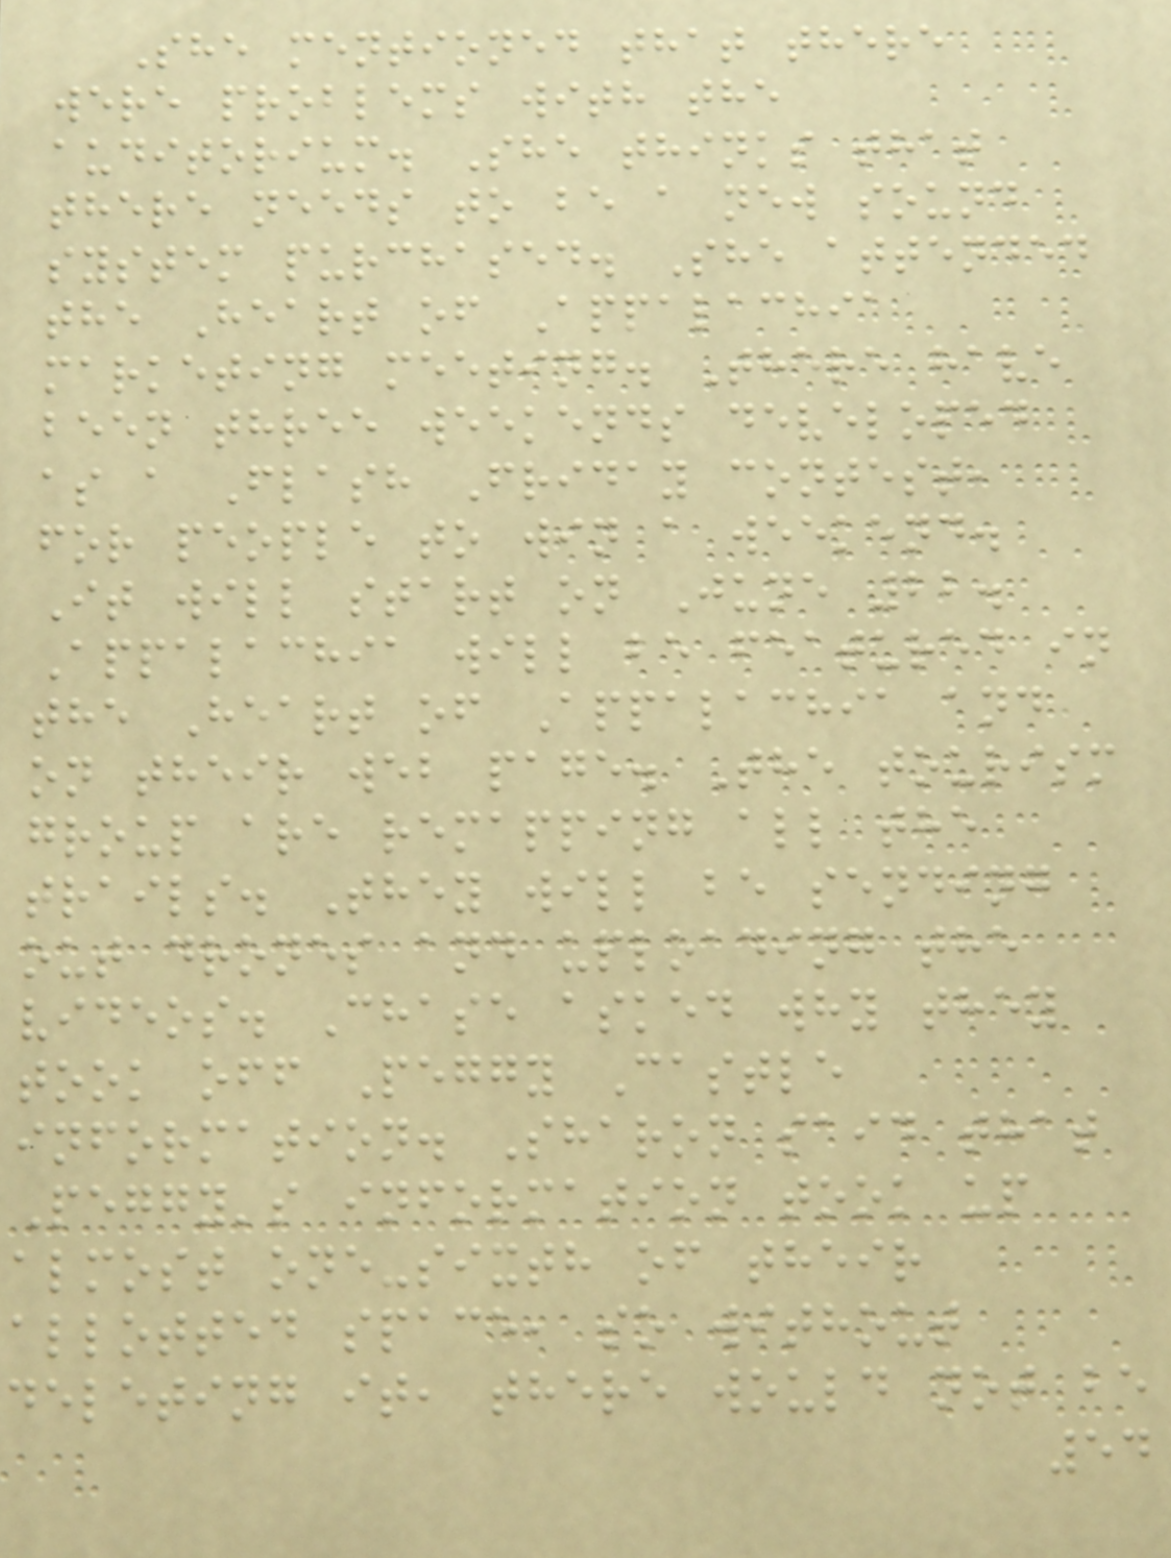She mentioned that there
were problems with the
auditorium. She thinks that
there needs to be a new sound
system purchased. She attended
the Heart of Appalachia
marketing meeting. There have
been three weekends developed
as a Flash Friday contest,
for people to win a weekend.
It will start on June 22.
Appalachia will be featured in
the Heart of Appalachia and
on their web page. The tourism
group are remapping all the
trails. They will be sending
out drones and uploading the
videos. Chase asked why they
took off Peggy Castle
information. Sharon said that
Peggy's information took up
almost one-sixth of their
allotted space, so without
deleting it, there would not be
54
